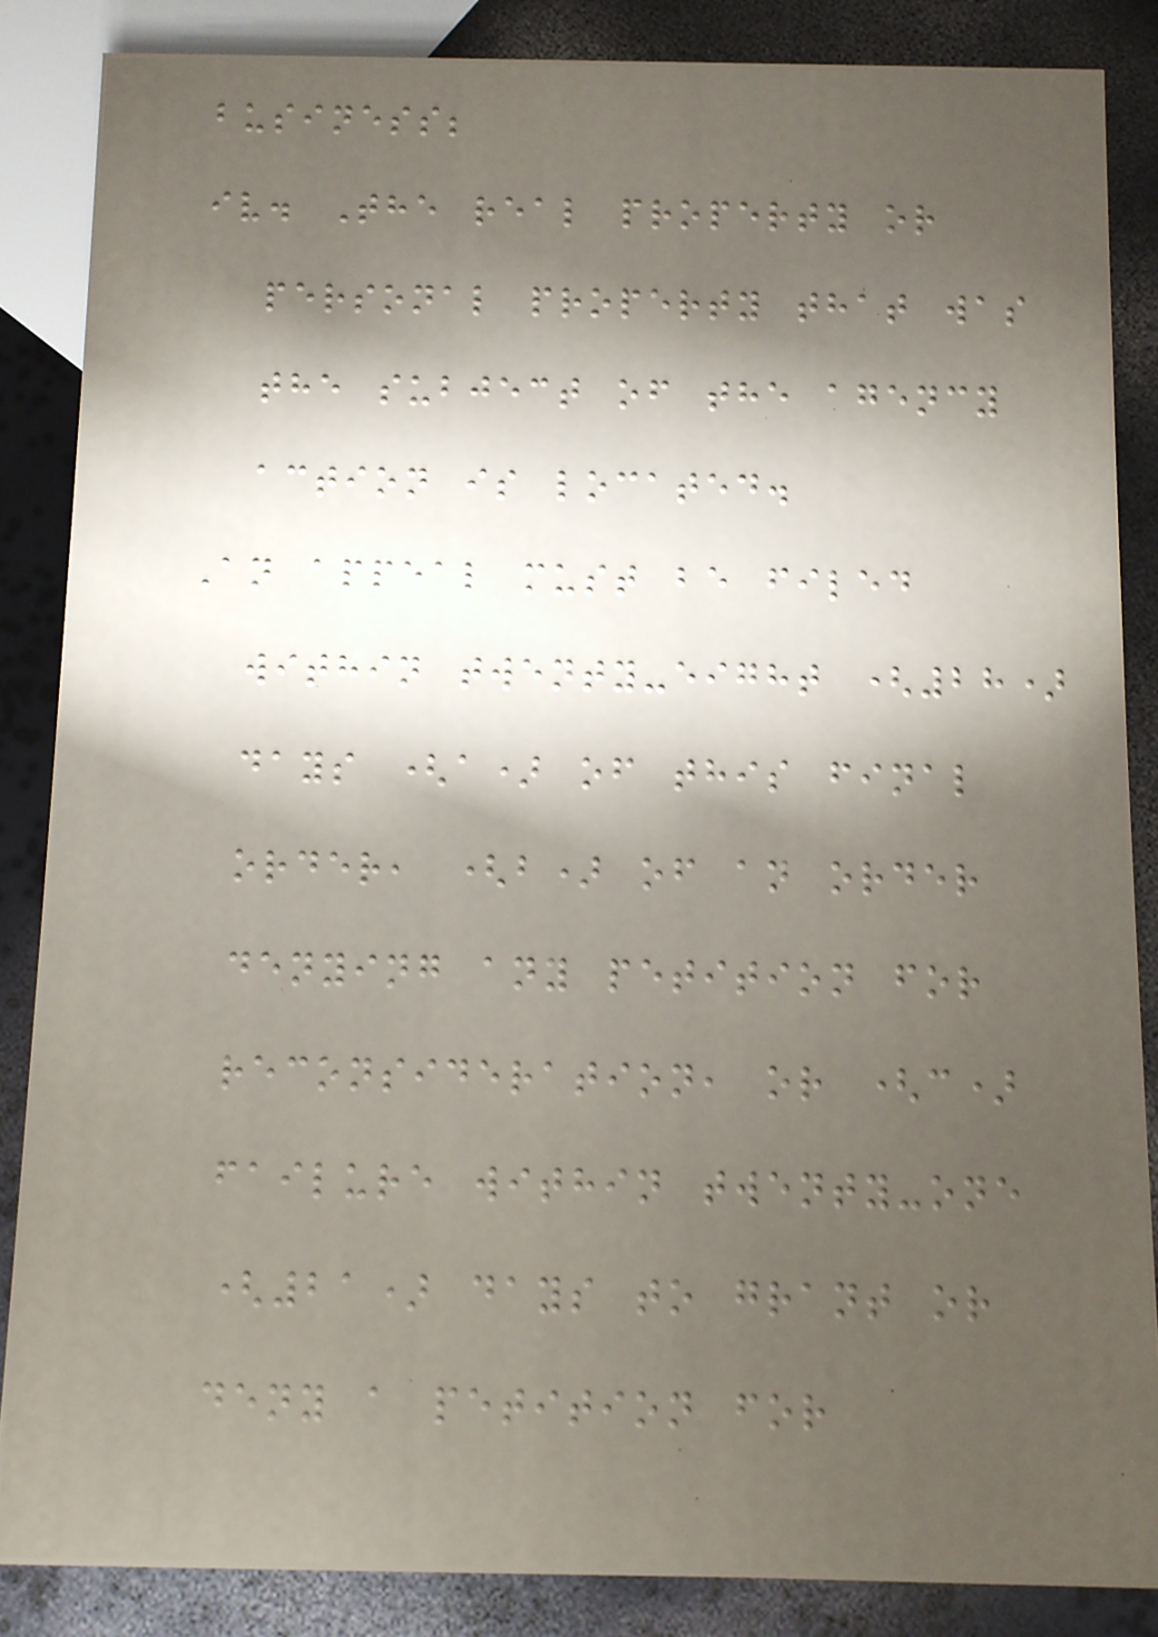business;
iv. The real property or
personal property that was
the subject of the agency
action is located.
An appeal must be filed
within twenty-eight (28)
days (a) of this final
order, (b) of an order
denying any petition for
reconsideration, or (c)
failure within twenty-one
(21) days to grant or
deny a petition for
